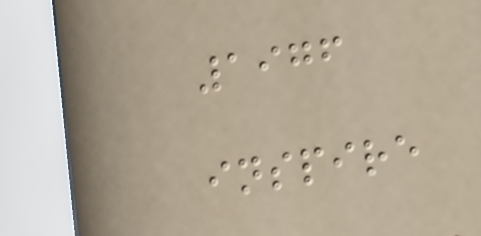1976
inspire
